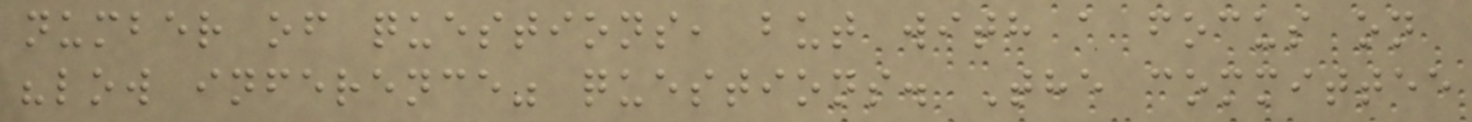number of questions, but with a focus on
"low inference" questions. The committee
